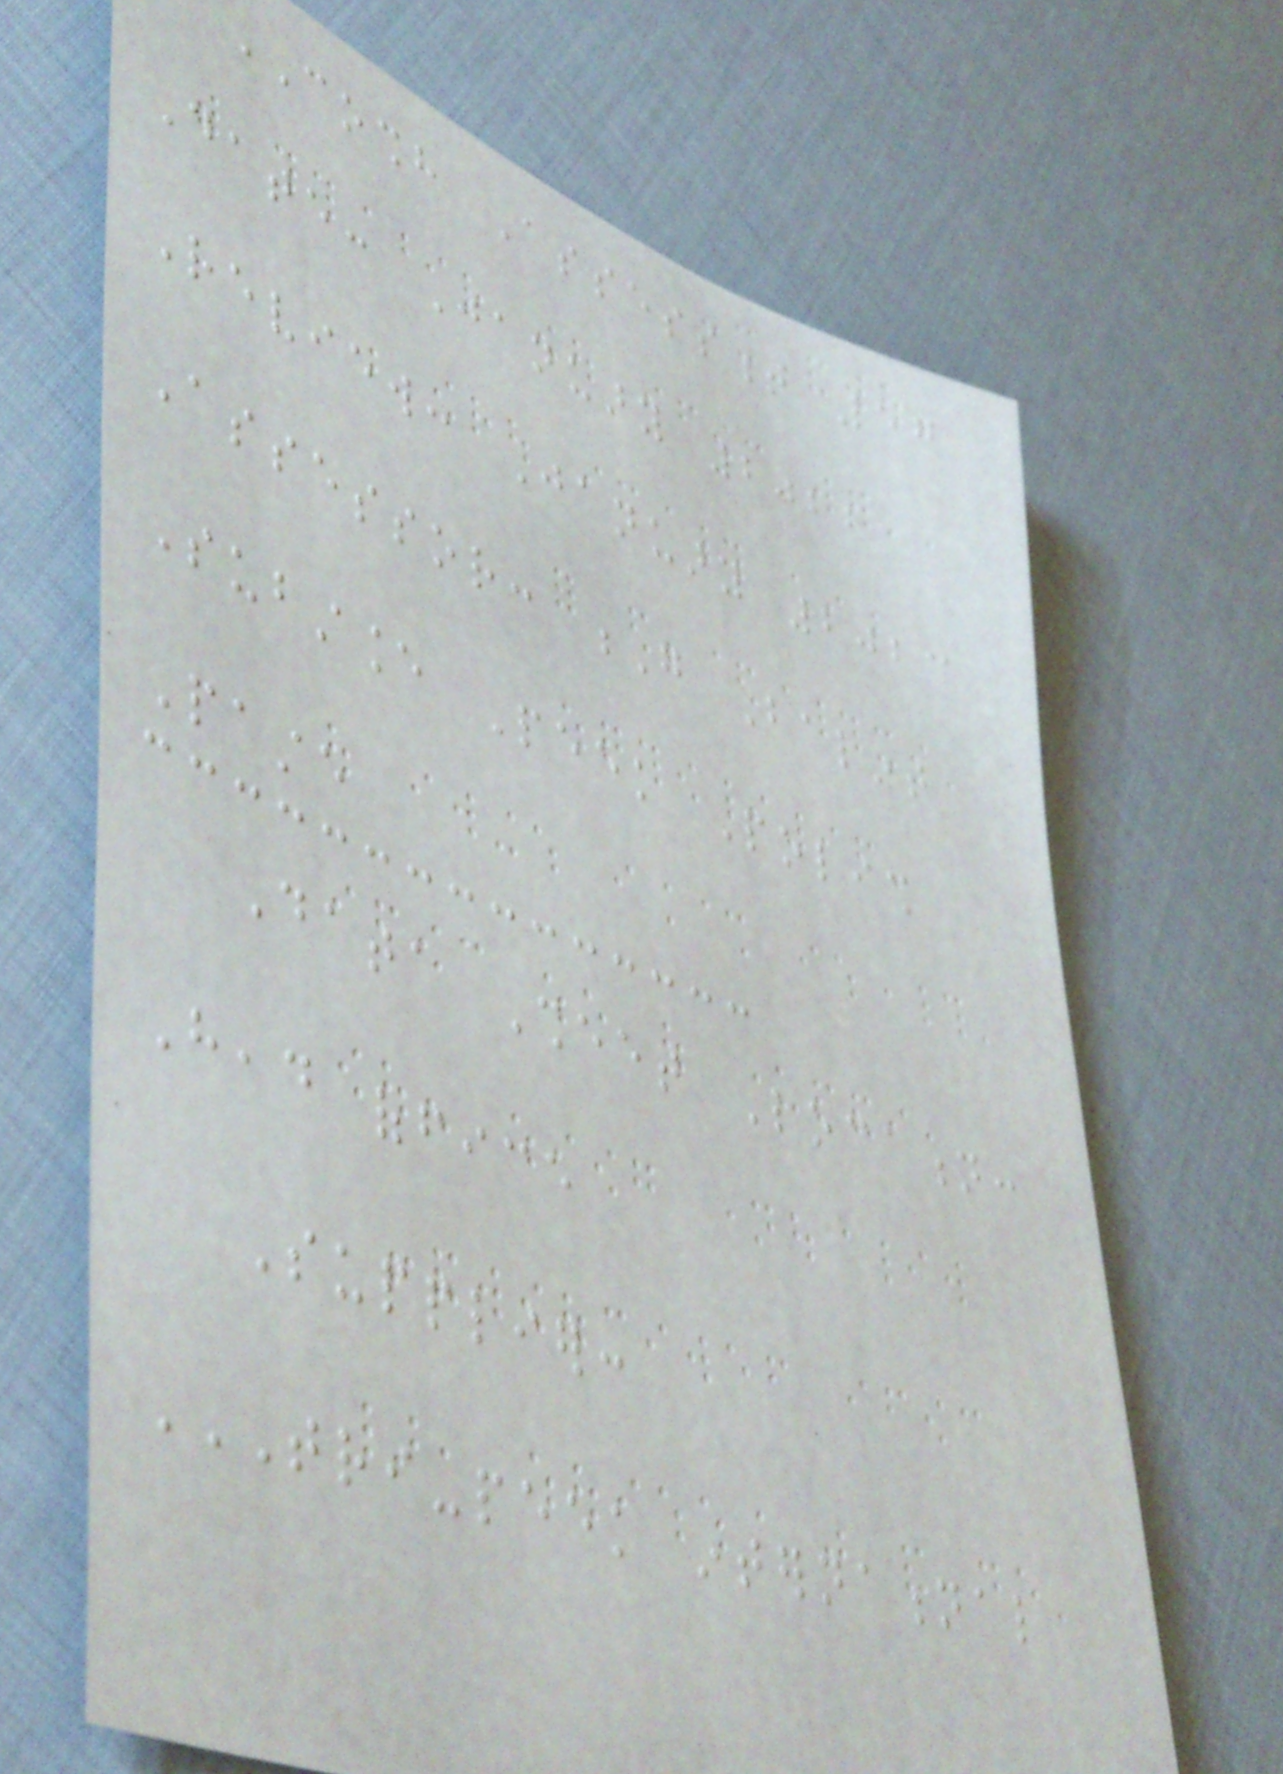COSHH Assessment 57
Date: January 2022
Review: January 2023
Assessor: G Balint
Substance Peek Polish
Paste
Data Sheet Location:
Head office
Supplier:
TRI-PEEK INTERNATIONAL
